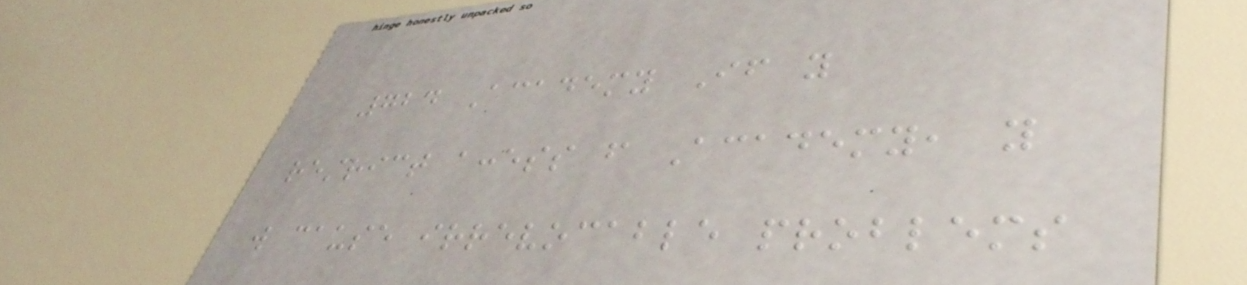724 Academy If you
restrict access from Academy, you
will cause irrevocable problems
